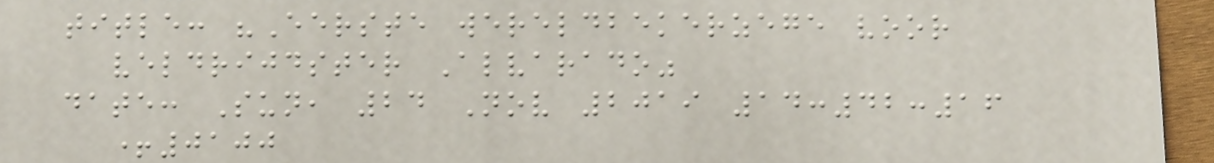title: "Eerste wereldbekerzege voor
veldrijdster Alvarado"
date: Sun, 24 Nov 2019 14:42:16
+0100
